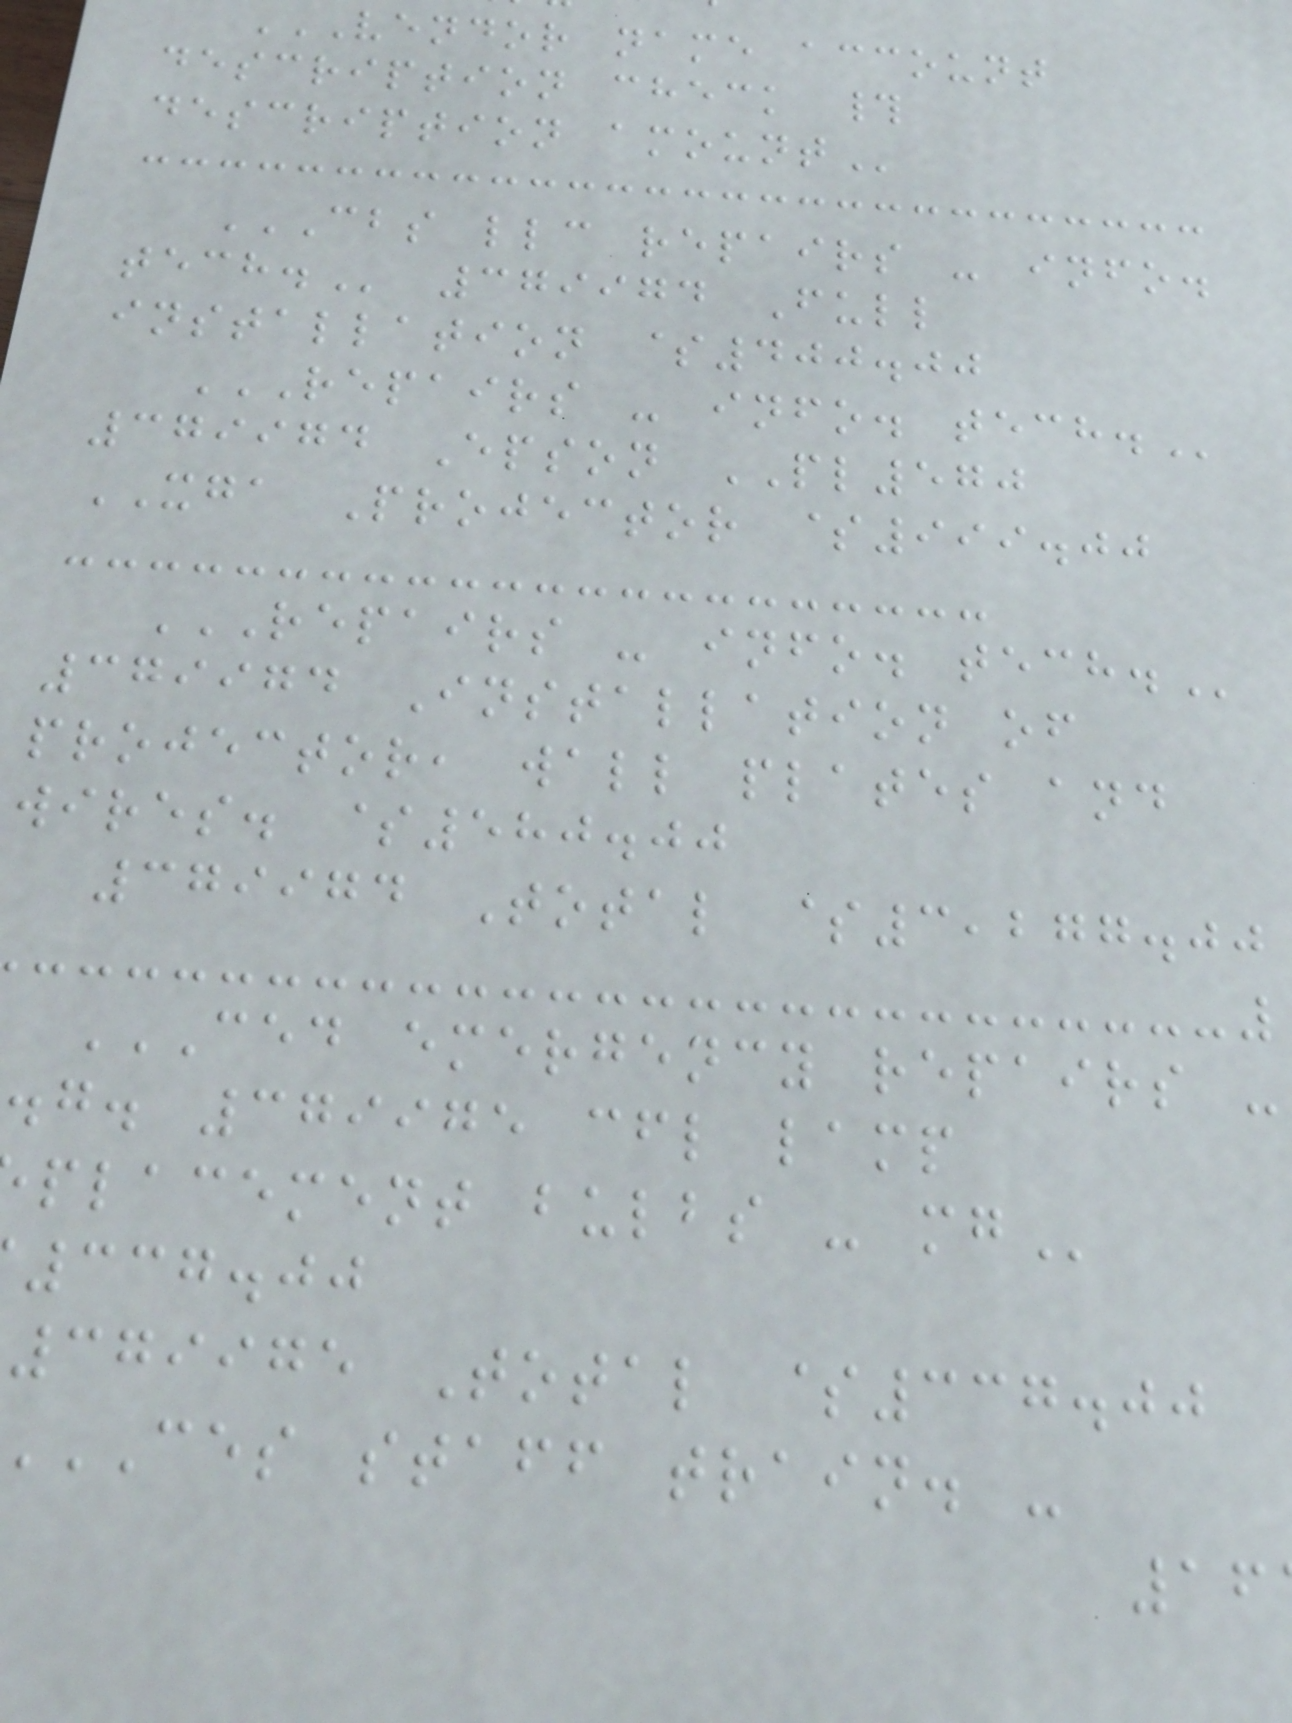VENDOR NAME ACCOUNT
description check #
description
CBS LLC REPAIRS - INFO.
379974 Full
installation $400.00
REPAIRS - INFO. TECH.
379974 Epson PL570
XGA Projector $999.00
REPAIRS - INFO. TECH.
379974 Installation of
projector, wall plates and
wires. $580.00
379974 Total $3,277.00
CED EMERGENCY REPAIRS -
.g. 379975 cfl lamp
placement bulbs -
337.00
379975 Total $337.00
CES staff train. -
